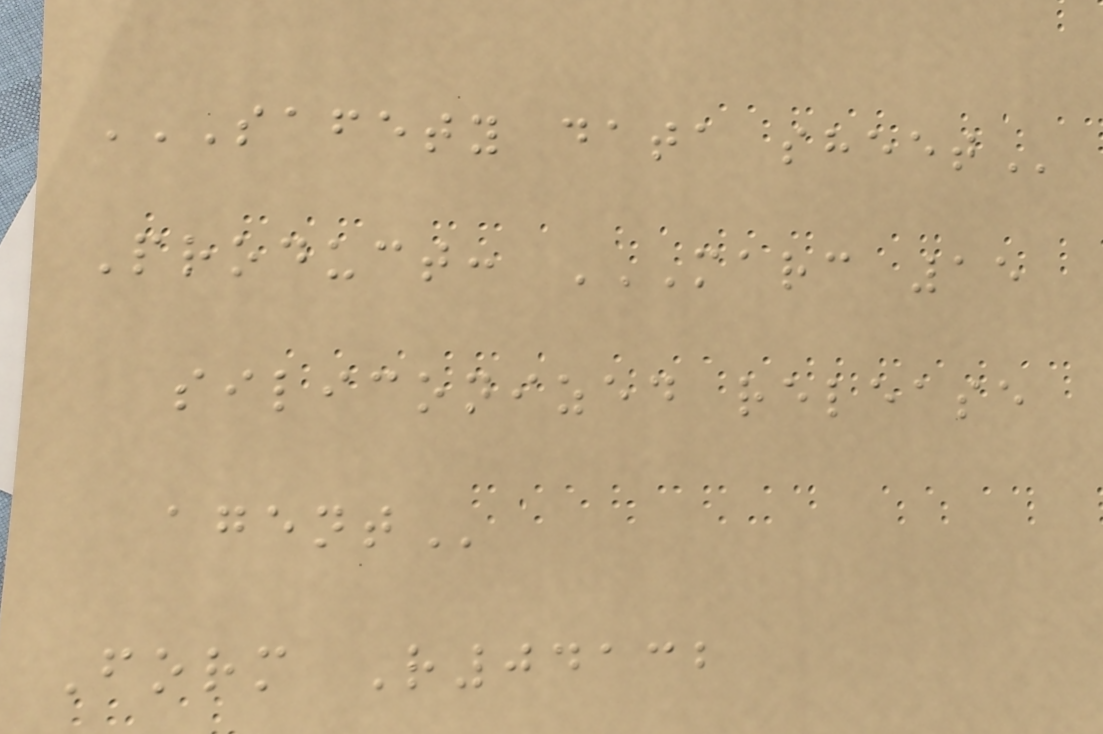SAFETY DATA SHEET
Product: MARC 15
SILICONIZED RELEASE
AGENT
Form R04132
